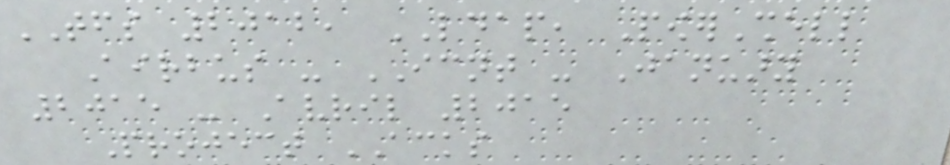TFS 2012, LDAP, PowerShell
Airbus - ICNT - January
2015 - Avril 2015
Project ACKS
